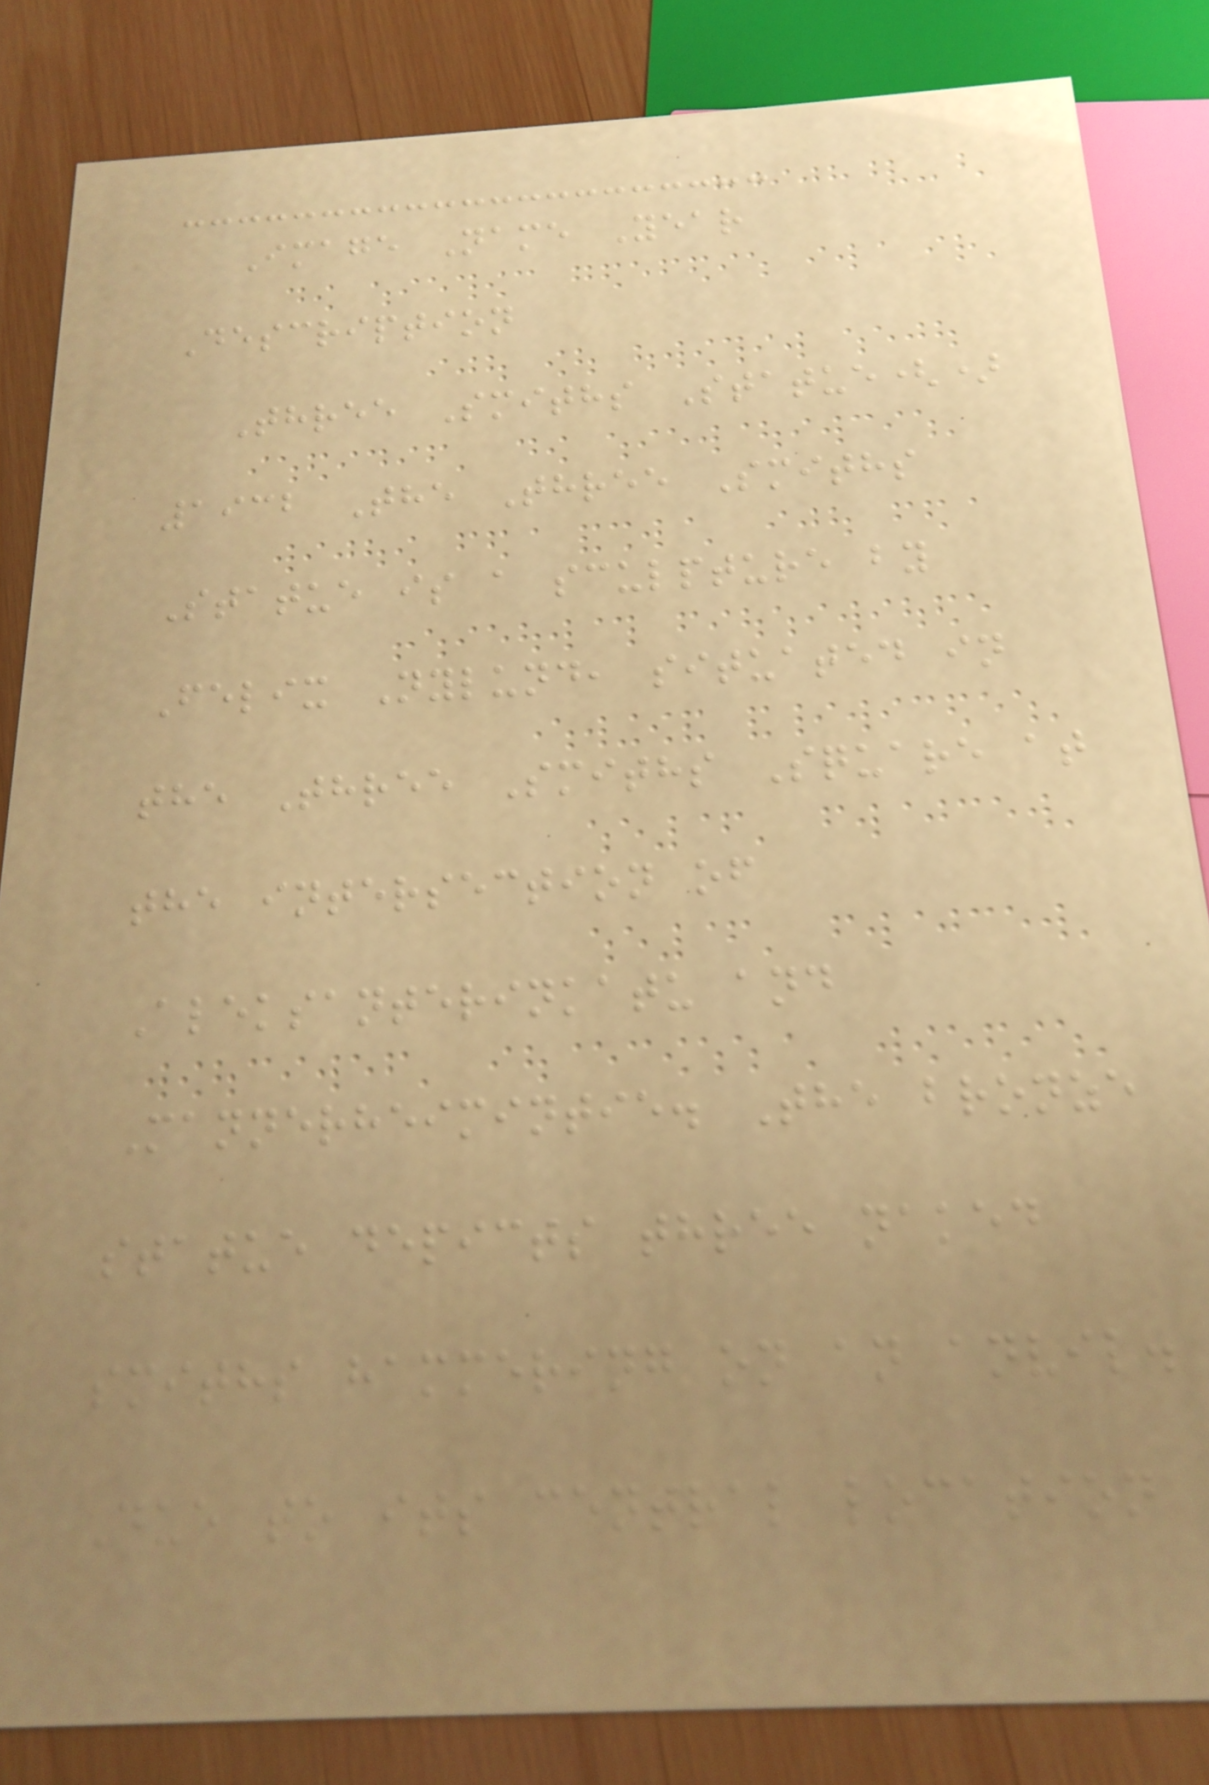Image Name Year
Description
Three Smiths Statue()
1932 The Three Smiths
Statue is a sculpture by
Felix Nylund, situated in
the Three Smiths Square at
the intersection of
Aleksanterinkatu and
Mannerheimintie. The bronze
statue depicts three naked
smiths hammering on an anvil.
Due to its central location
